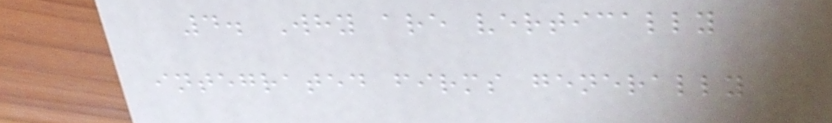4. Why are vertically
integrated firms generally
